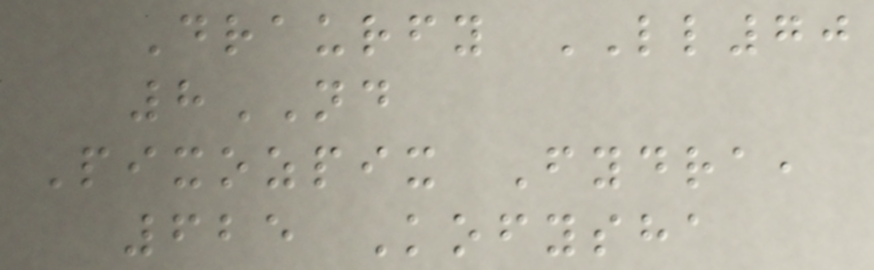Draurfy LL70
8ND
Pixozpix Fydra,
625 Kofysha
